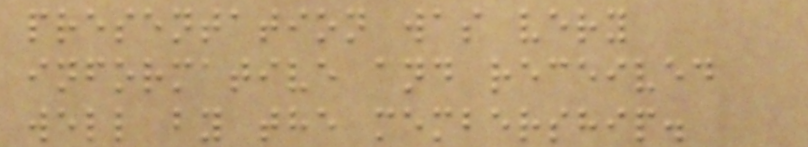presentation was very
informative and received
well by the membership.
